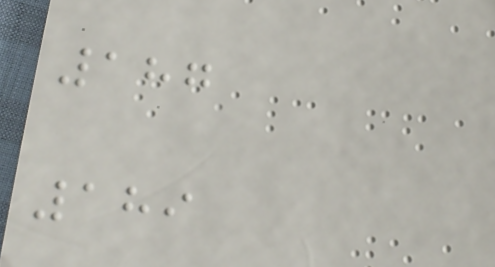187
189
